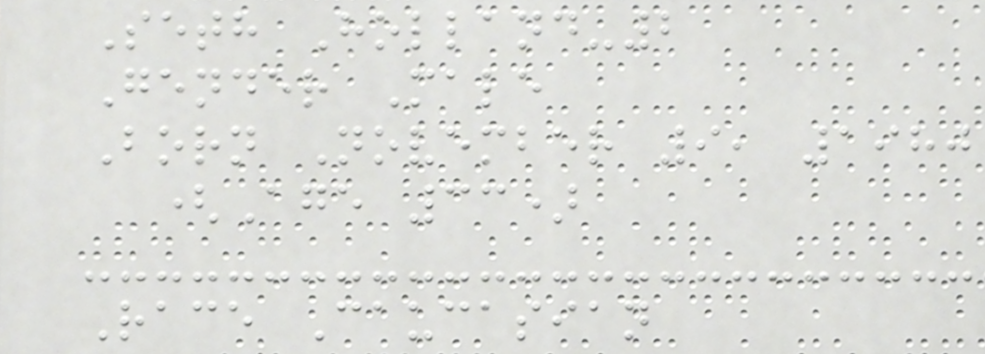Seth Holland-2
Gender Male
Born November 9, 1980
(Age 33)
Race Caucasian
